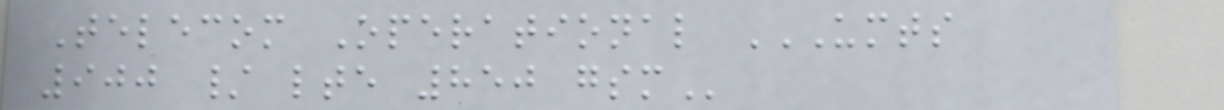Telecom Operational UMTS
900 / LTE 850 GSM
